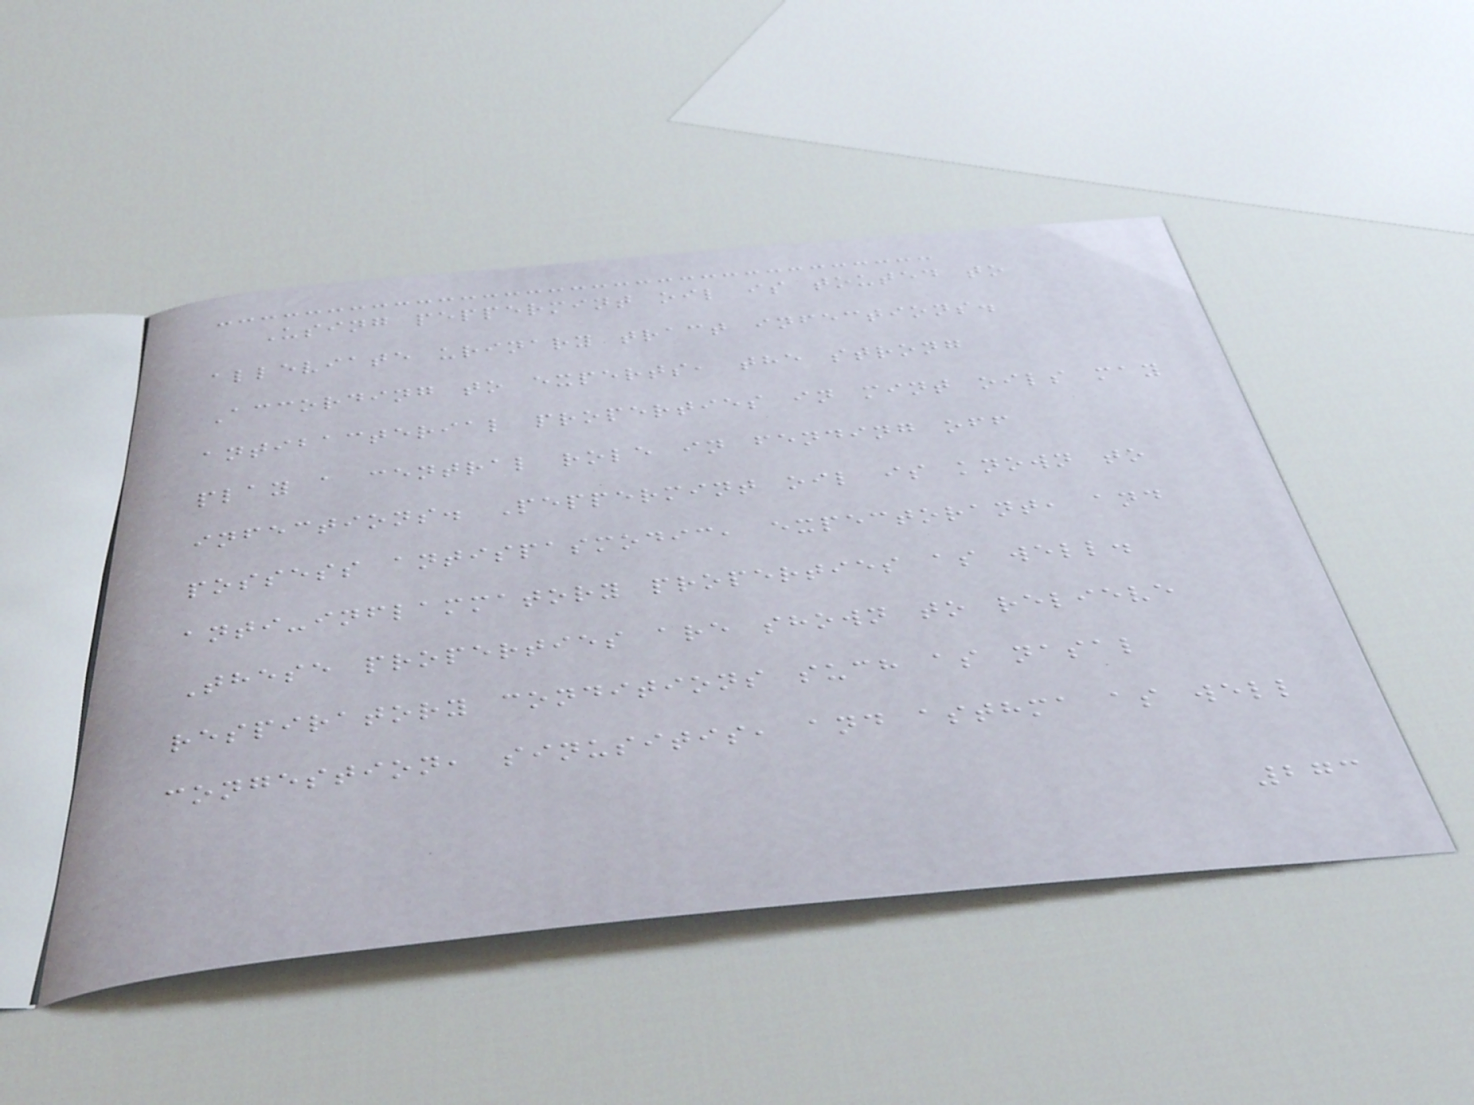Using peppermint oil is touted to
alleviate urinary tract infections.
According to experts, the strong
antibacterial properties in mint oils may
play a central role in fending off
infections. Peppermint oil is known to
possess antispasmodic, expectorant, and
anti-inflammatory properties as well.
These properties are shown to relieve
respiratory conditions such as nasal
congestion, sinusitis, and asthma as well
273
